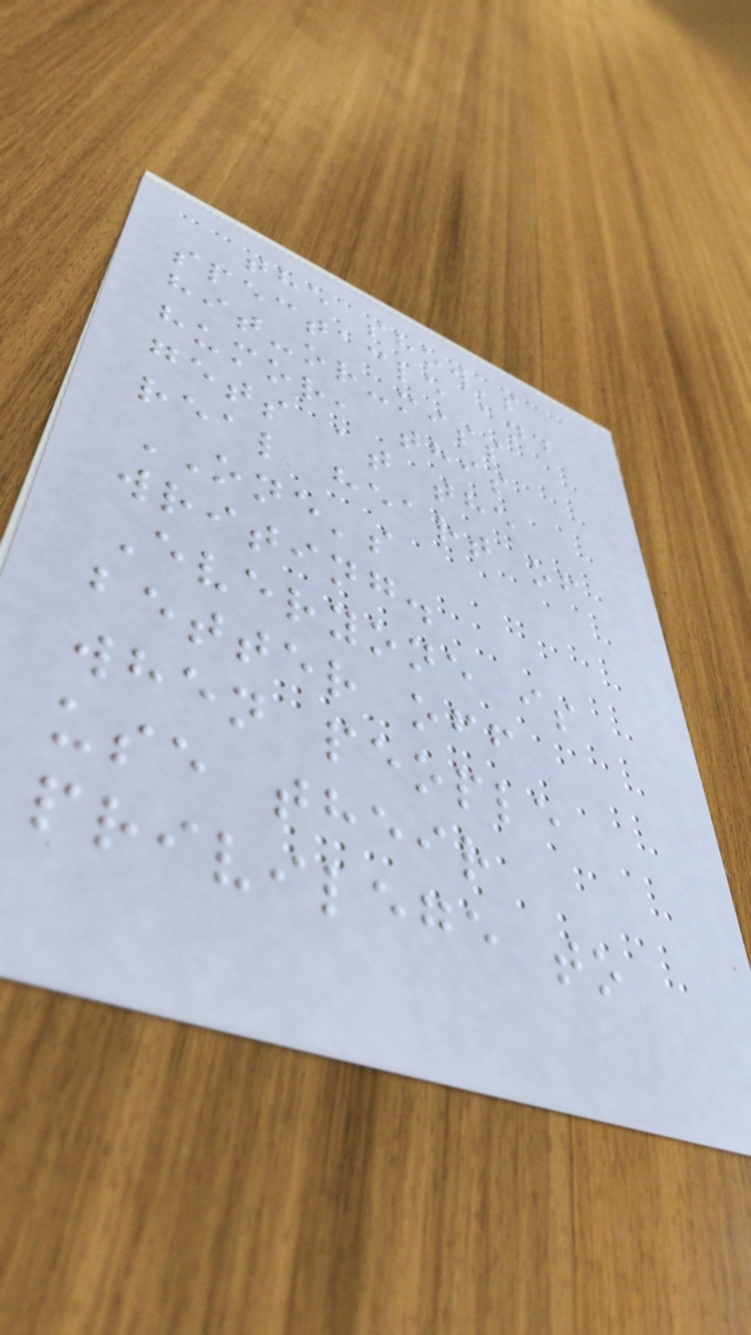the show's
spectacle and
hit-or-miss
humor, this
gets at the
real heart of
ONE's
writing.
Everyone is
better off
when people
use their
privilege to
